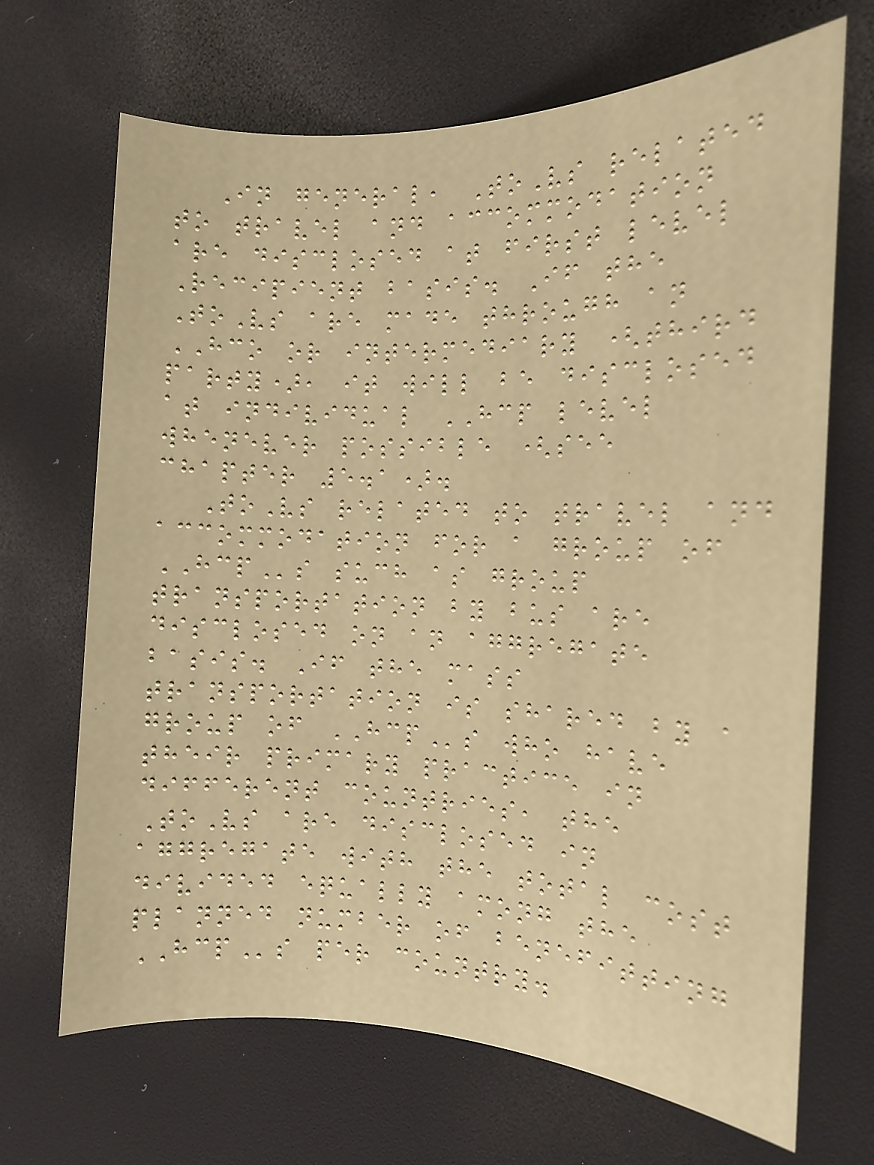In general, ToVs related
to travel and accommodation
are disclosed at first level
Recipient basis. If the
ToVs are made through an
HCO or intermediary (third
party), it will be disclosed
at individual HCP level
whenever possible (see
chapter 5.1).
ToVs related to travel and
accommodation for a group of
HCPs such as group
transportation by bus are
disclosed on an aggregate
basis. If the mass
transportation is shared by a
group of HCPs who have
their primary practice in
different countries, the
ToVs are disclosed in
aggregate with the total cost
divided equally among the
planned number of benefitting
HCPs per country.
